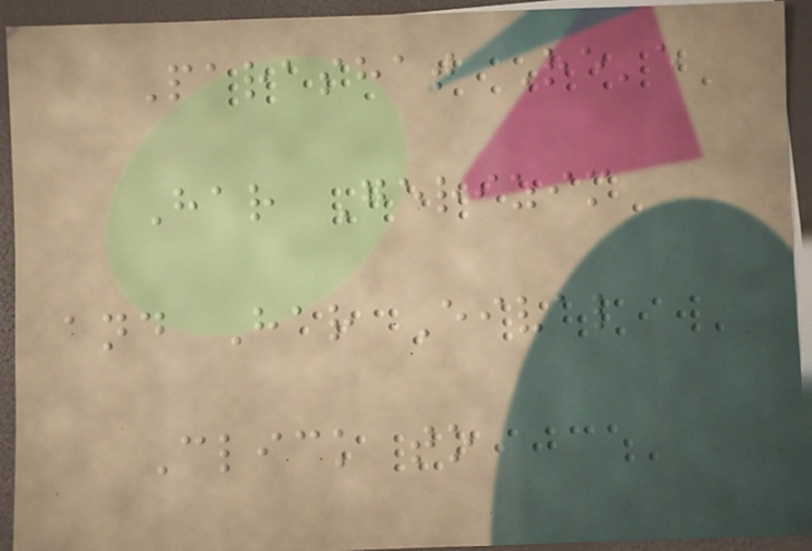Parashat Re'e
Har Gerizim
and Har Eival
Click to
